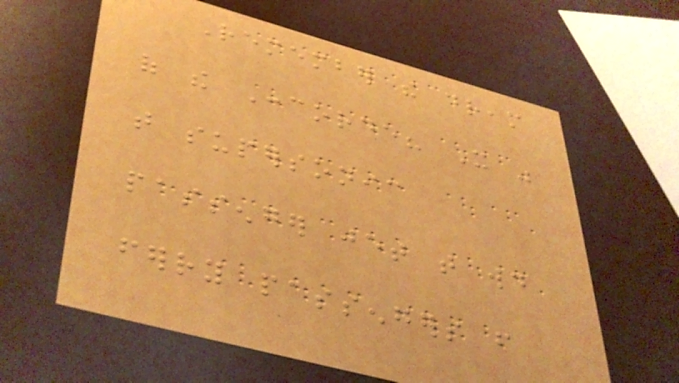Remember the dream
of the Concorde? It was
that supersonic
passenger jet that would
ferry passengers from
